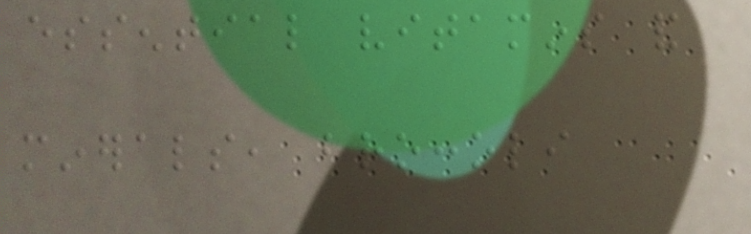essential vitamins and
minerals, broccoli
